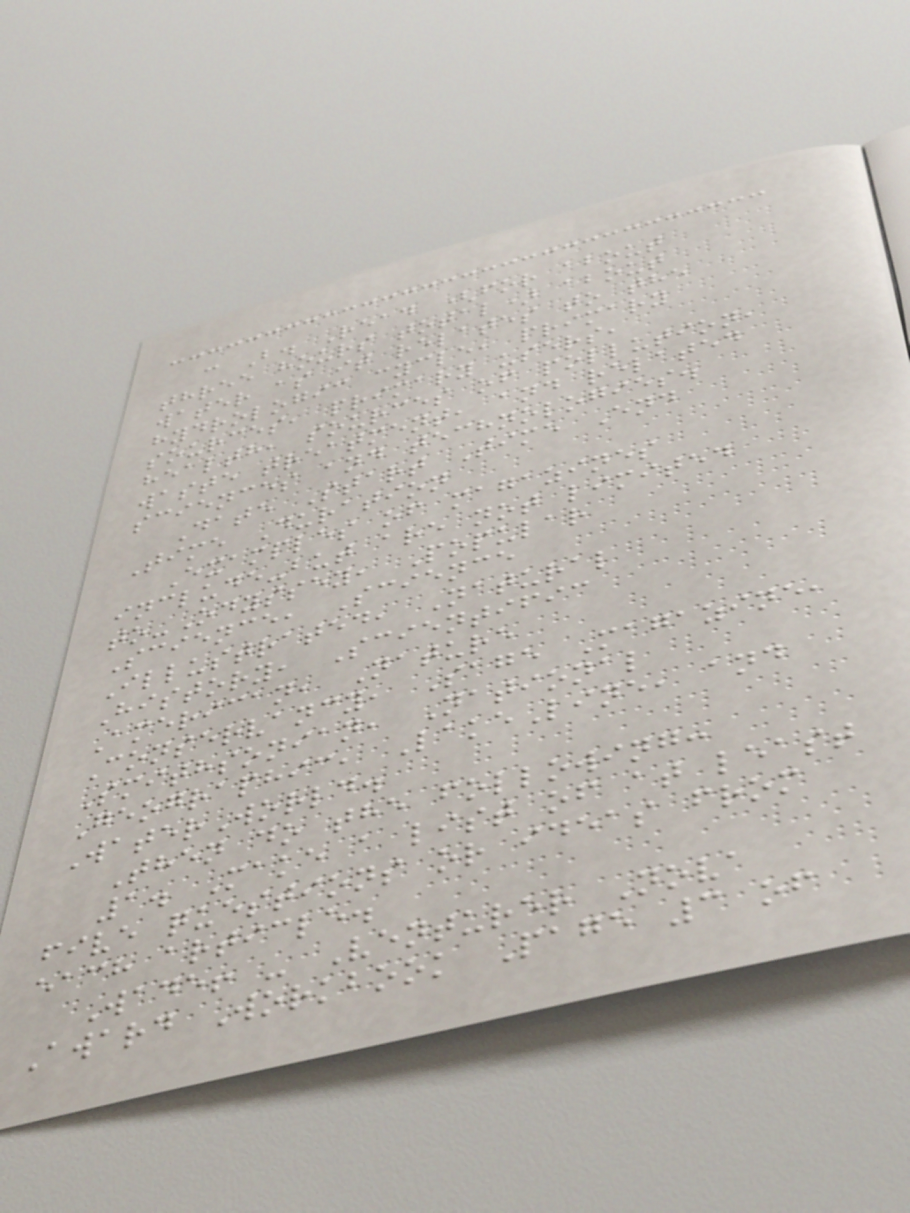c B. Read (for about
three hours total) about
water as it relates to the
hydrologic cycle, primary
sources, primary users,
health, sources of pollution,
waste treatment, and related
sciences and technologies.
Date Start Time End
Time Duration
Examples of magazines
include-but are not limited
to-Odyssey, Popular
Science, Science
Illustrated, Natural
History, Scientific
American, Nature
Conservancy, Sage Magazine,
Smithsonian, National
Geographic, LakeLine, and
WaterWorld.
Then do the following:
1. Make a list of at least
five questions or ideas from
each article.
Wade! - Venturer Nova
Award Workbook Page 3 of
